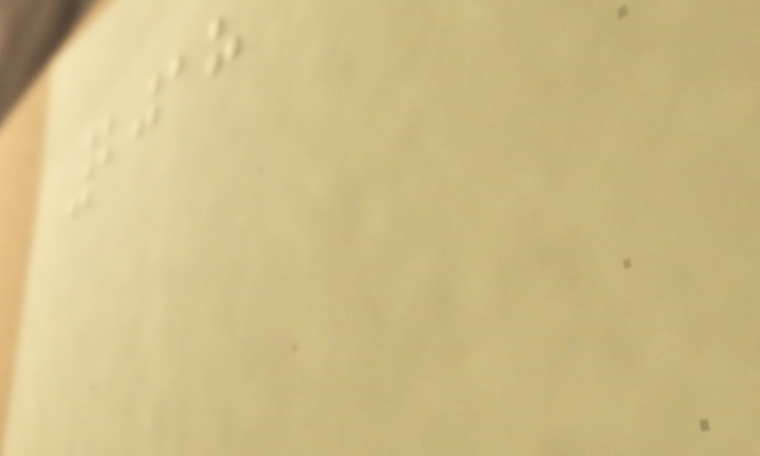2018
